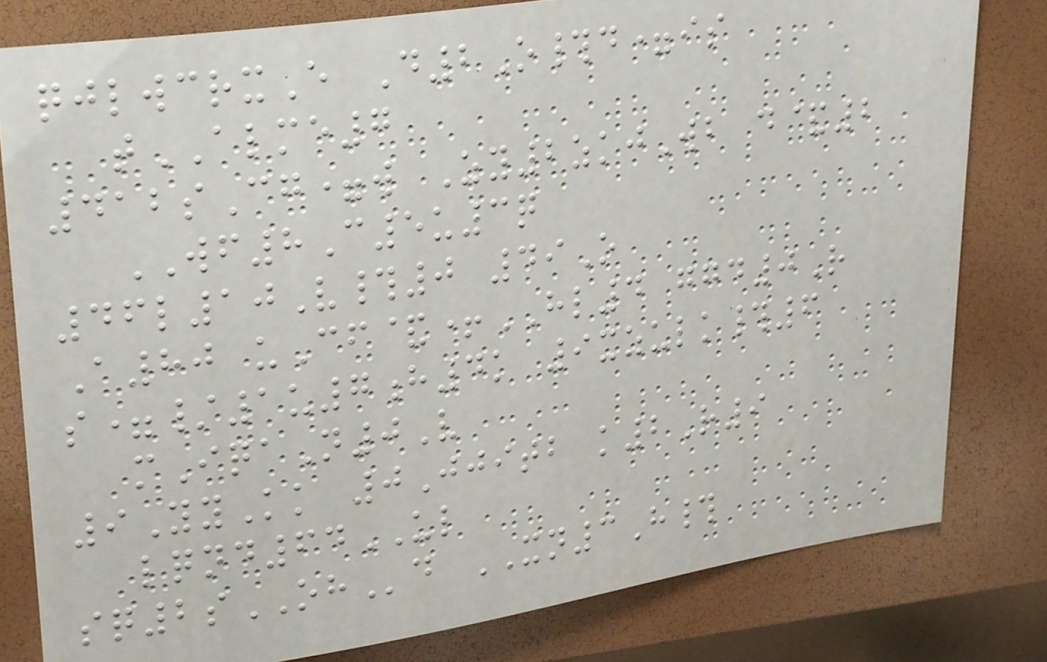qjlwcrxE D2O#d=is
tALME7
412sCg=w Zy2zkjWb d&2
WF8C5u3q
46l10V#0 49O
A80 uCf&+HL4 ggd0R
s=/1u7h4k 9xzulk#6
mIqaN0V
9YyKk 0Jjitb k2R9
lqnd64UL
sq2sOHd XN3H#
